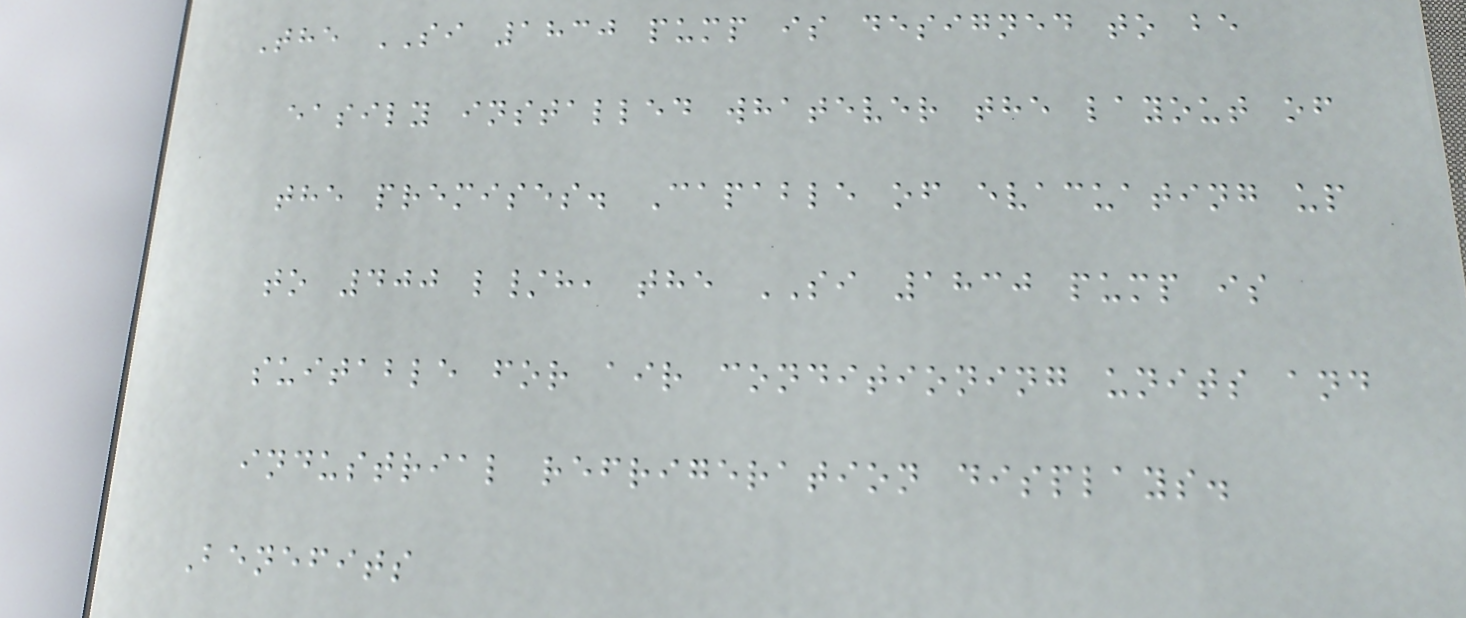The SI 1830 pump is designed to be
easily installed whatever the layout of
the premises. Capable of evacuating up
to 400 l/h, the SI 1830 pump is
suitable for air conditioning units and
industrial refrigeration displays.
Benefits
